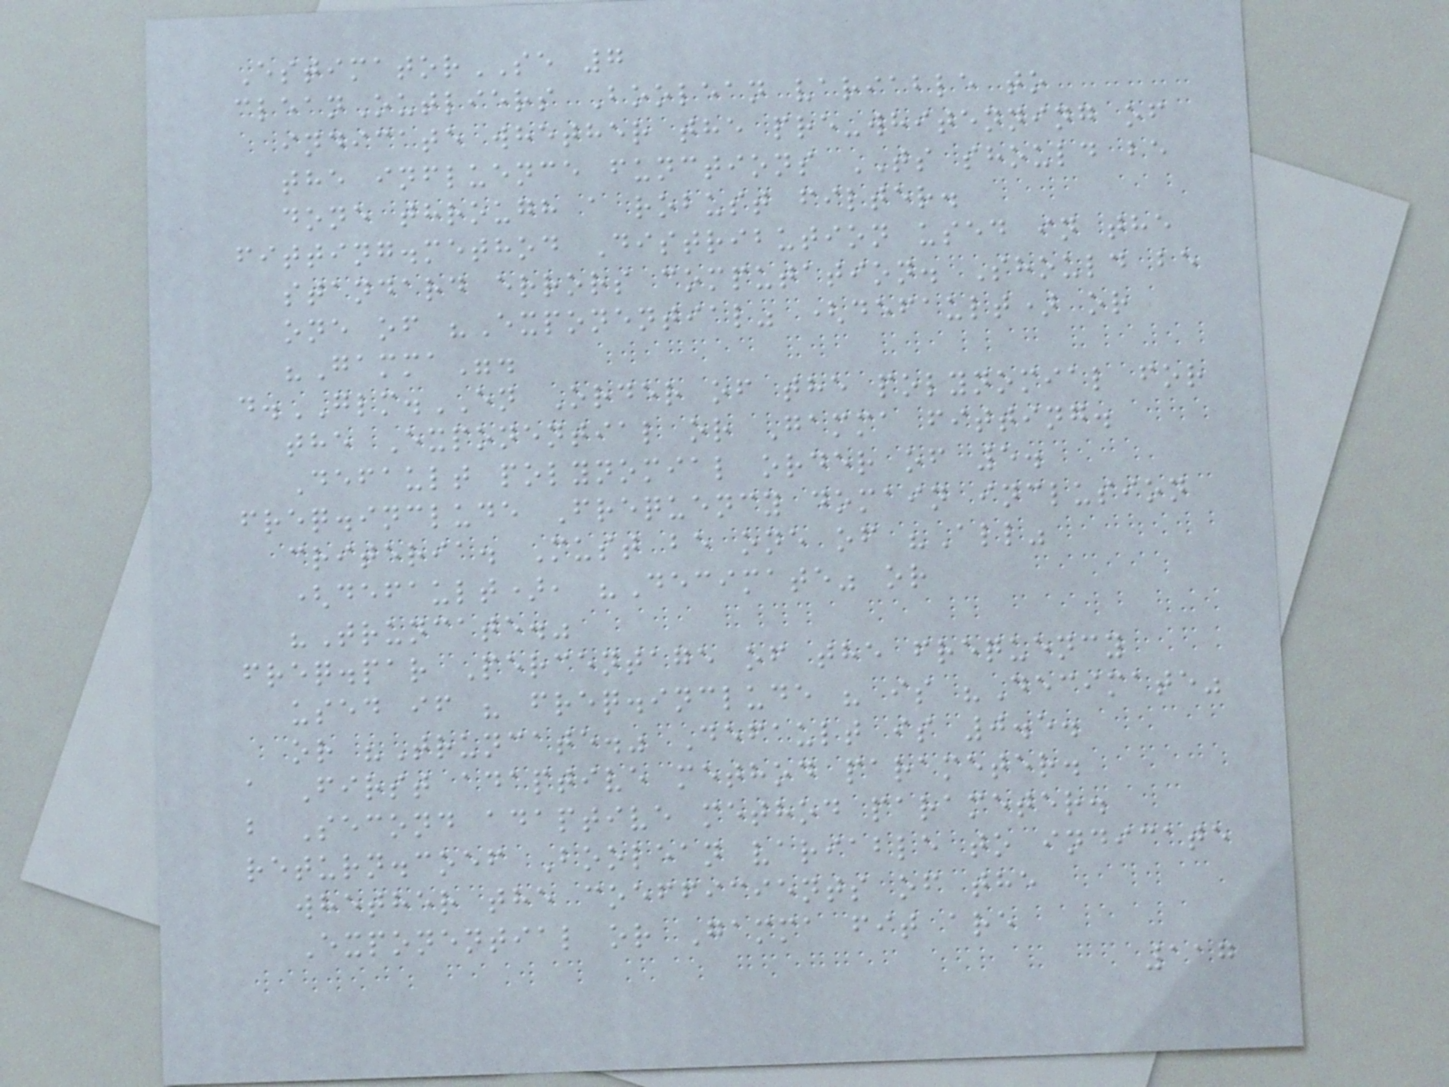EstimatorSE 7
cleanOutliers Boolean variable to
indicate whether the pre-whitenning of
the influence functions TS should be
done through a robust filter.
fitting.method Distribution used in the
standard errors computation. Should be
one of "Exponential" (default) or
"Gamma".
d.GLM.EN Order of the polynomial for
the Exponential or Gamma fitting.
Default polynomial order of 5.
freq.include Frequency domain inclusion
criteria. Must be one of "All"
(default), "Decimate" or
"Truncate."
freq.par Percentage of the frequency
used if " freq.include " is "Decimate"
or "Truncate." Default is 0.5.
a First adaptive method parameter.
b Second adaptive method parameter.
return.coef Boolean variable to indicate
whether the coefficients of the
Exponential or Gamma fit are
117
